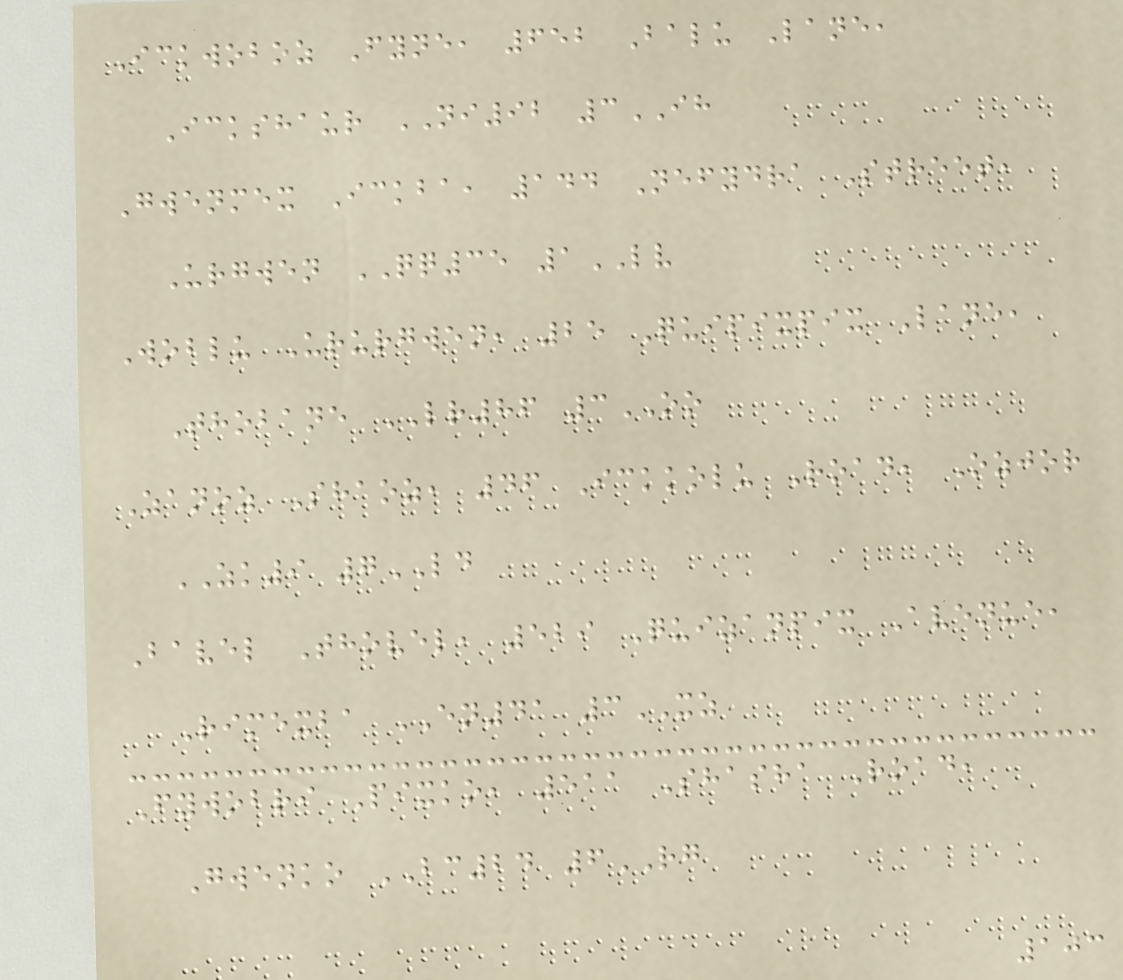Ickwoboz Fyne, 652 Balu Lane,
Ickshaur NI92 3IH
Gwenmex Ickba, 144 Nefydra Street,
Urgwen QQ35 1LV
Woblu Ururgwen, 25 Quipixpix Lane,
Thobane LR86 3OO
Zanoz Shaoz, 46 Ickkolu Road, Ozjor
ZK9 7LD
Bavel Thovel, 529 Quizanpix Avenue,
Rimexba EN41 3XZ
Fywobri Pixko, 511 Shasha Road,
Gwenko BC24 6RG
103
